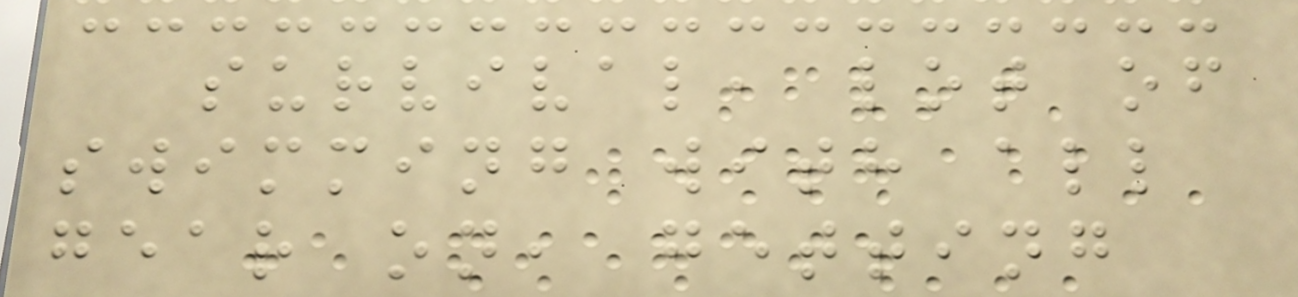survival, lot of
swimming with all
gear on, getting
